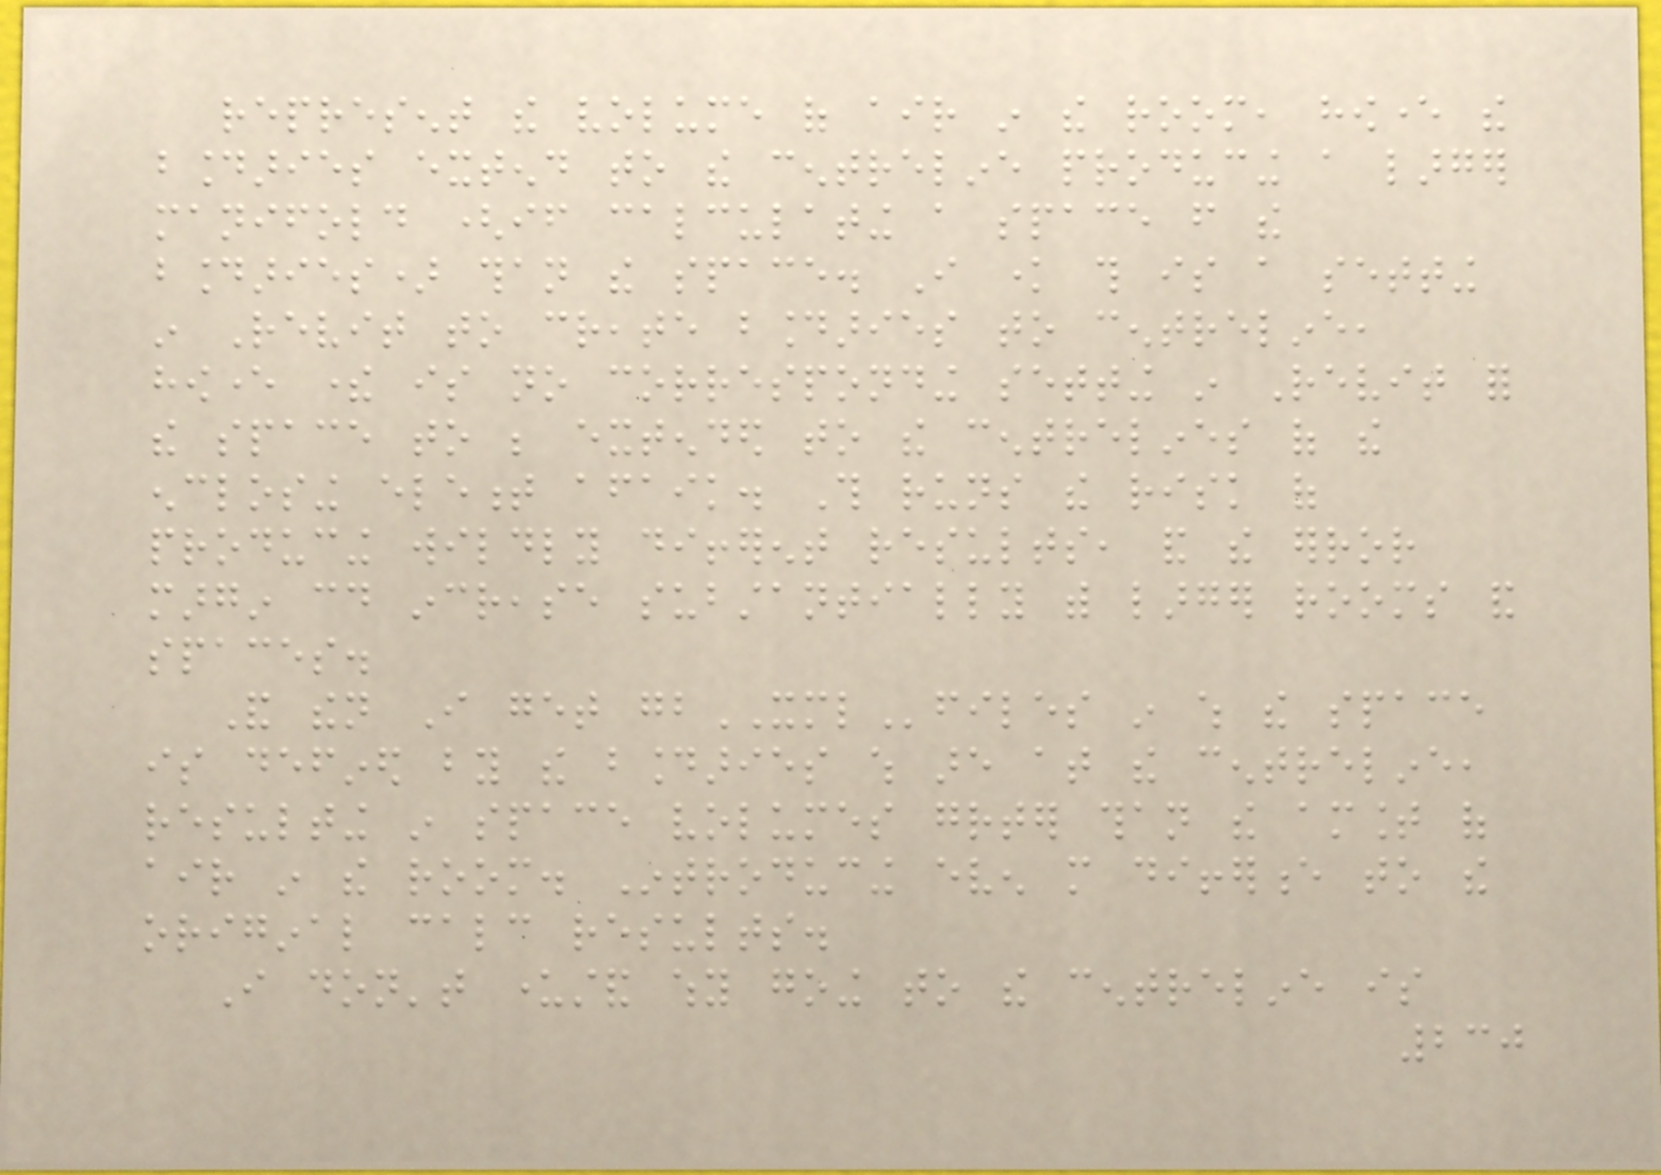represent the volume of air in the room, however the
boundaries extend to the centreline producing a larger
manifold (if calculating a space from the
boundaries) than the space. I know this is a setting
in Revit to create boundaries to centreline,
however there is no corresponding setting in Revit for
the space to be extended to the centrelines of the
enclosing element afaik. This runs the risk of
producing wildly different results, and the error
margin could increase substantially with larger rooms and
spaces.
And then I get gbXMLfiles in which the space
is defined by the boundaries which are at the centreline,
resulting in space volumes greater than the amount of
air in the room. Introducing even more difference to the
original calc results.
I don't understand why going to the centreline is
230
